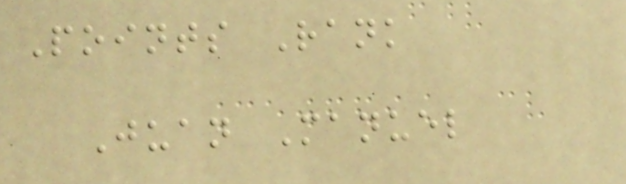Points Rank
Juan Manuel
